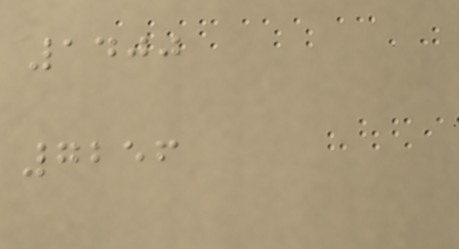1400
7256
